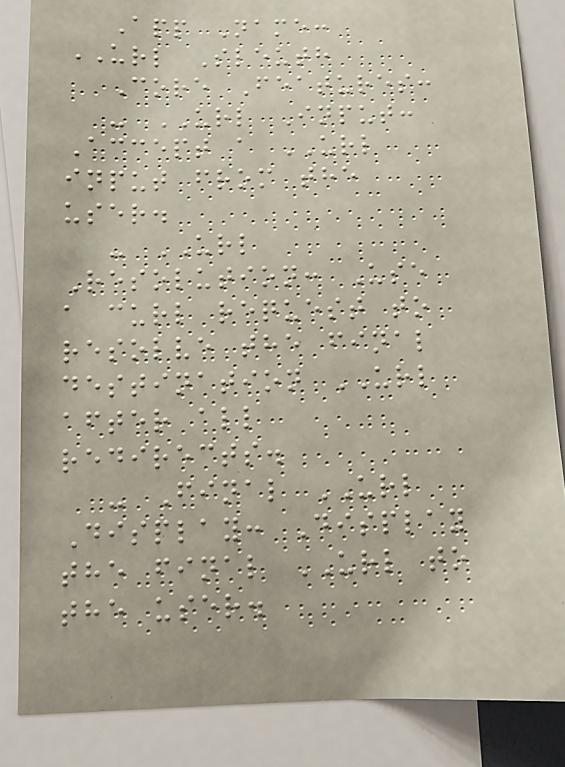App Name:
URL Sleuth
Core Features:
- URL Input:
Accept a URL
input from the
user.
- URL
Resolution: Use
a curl request to
resolve the final
destination URL
after all
redirects.
- Final URL
Display: Display
the final URL to
the user.
